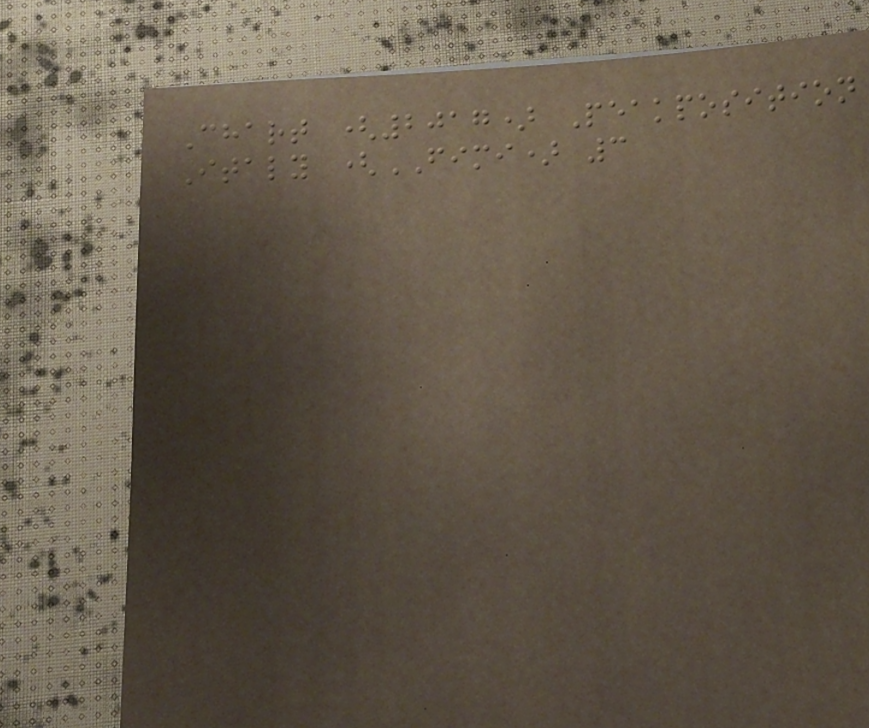Chart (2017) Peakposition
Italy (FIMI) 3
